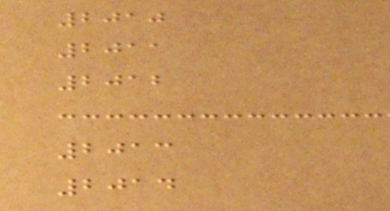2010
2011
2012
2013
2014
